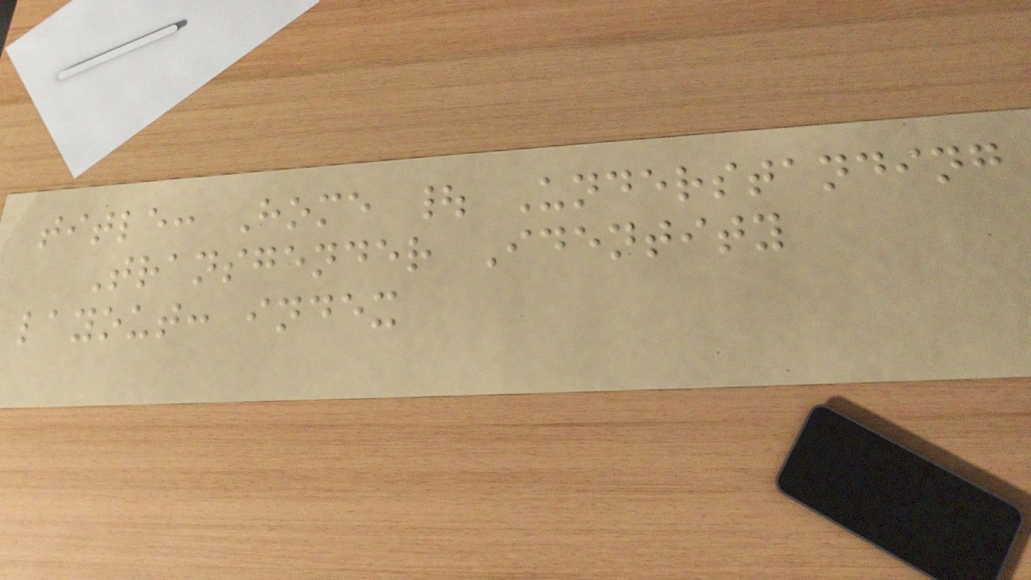title: Home | Understanding
Transgender Identity
layout: index
